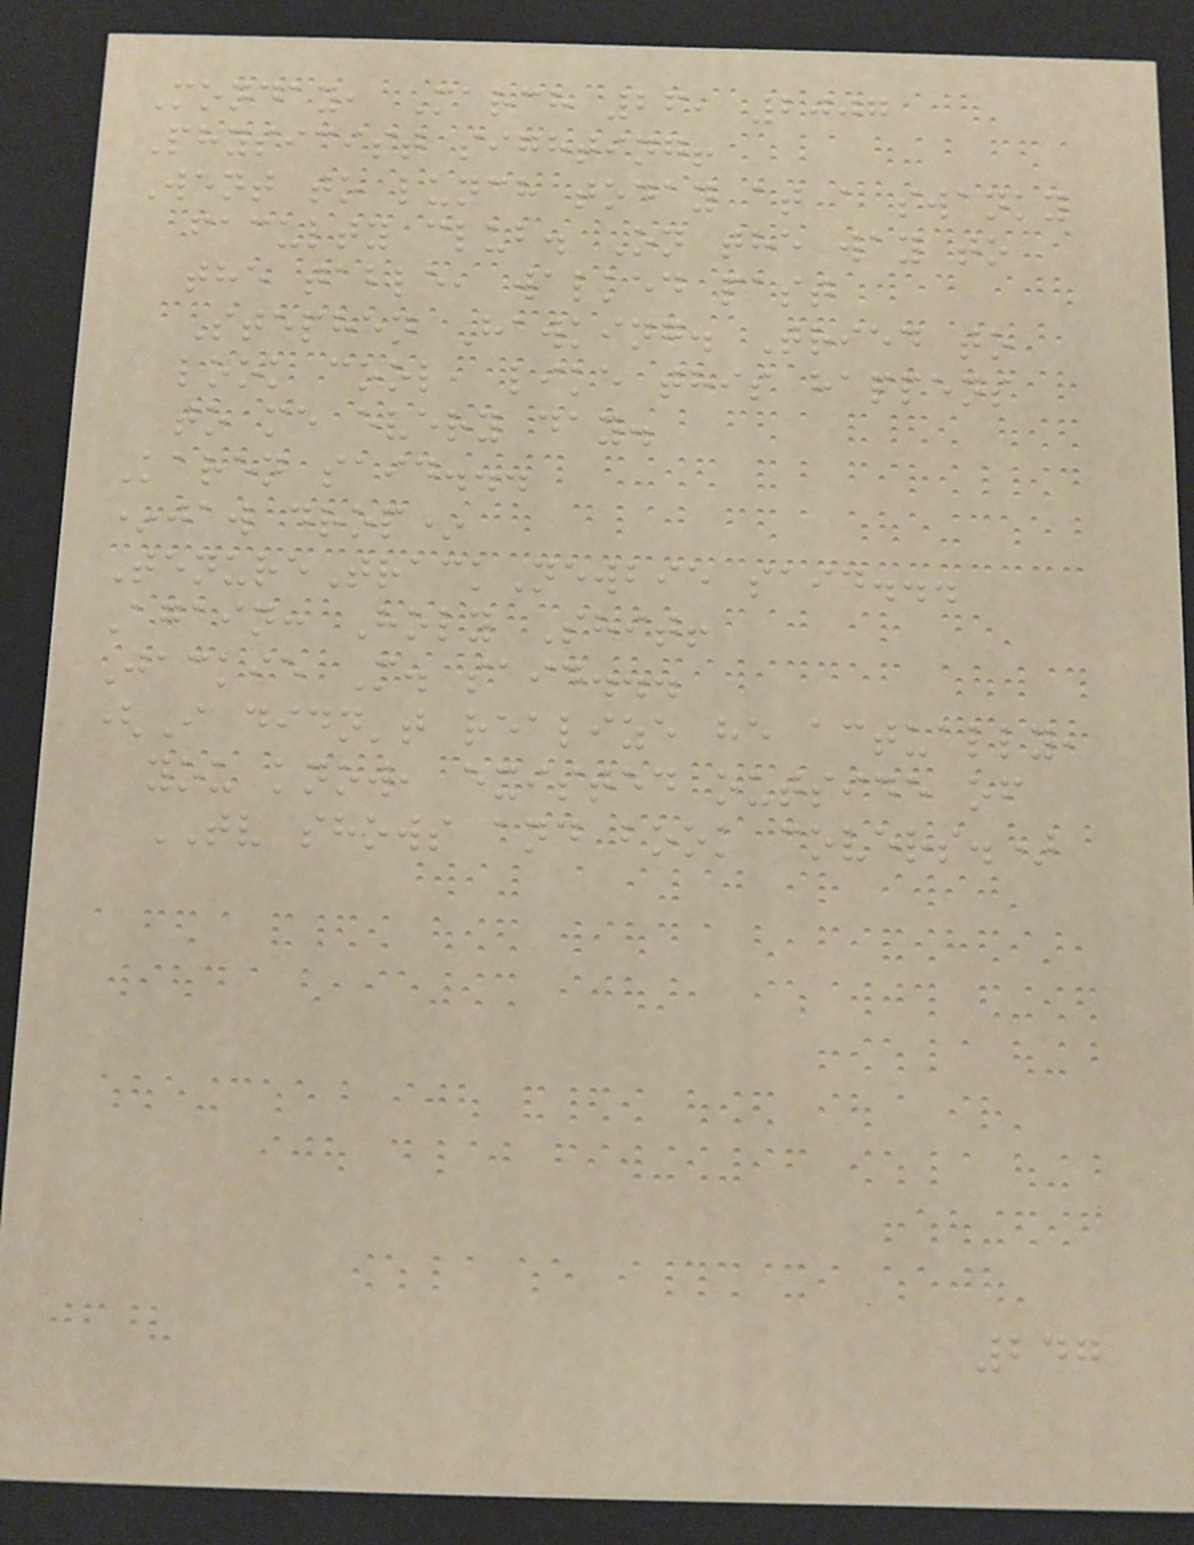Monday, March 26, 2007
Physicist sighting!
Went to lunch today at a swanky
faculty club. On the way to
the table, walked past
Stephen Hawking. Tried to
look cool, like this happens
to me every day.
Karen said...
*jaw drop*
TenureTrackNewbie said...
Again: Holy Shit!
Jackie M. said...
(I didn't realize he actually,
you know, existed outside of
TV shows and book covers.)
247
